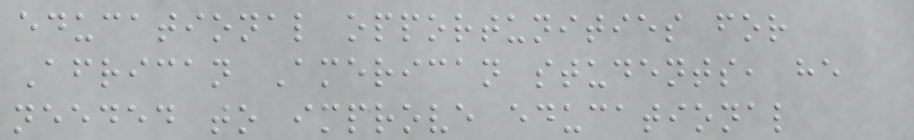educational opportunities for
African American students, he
needed to improve educational
